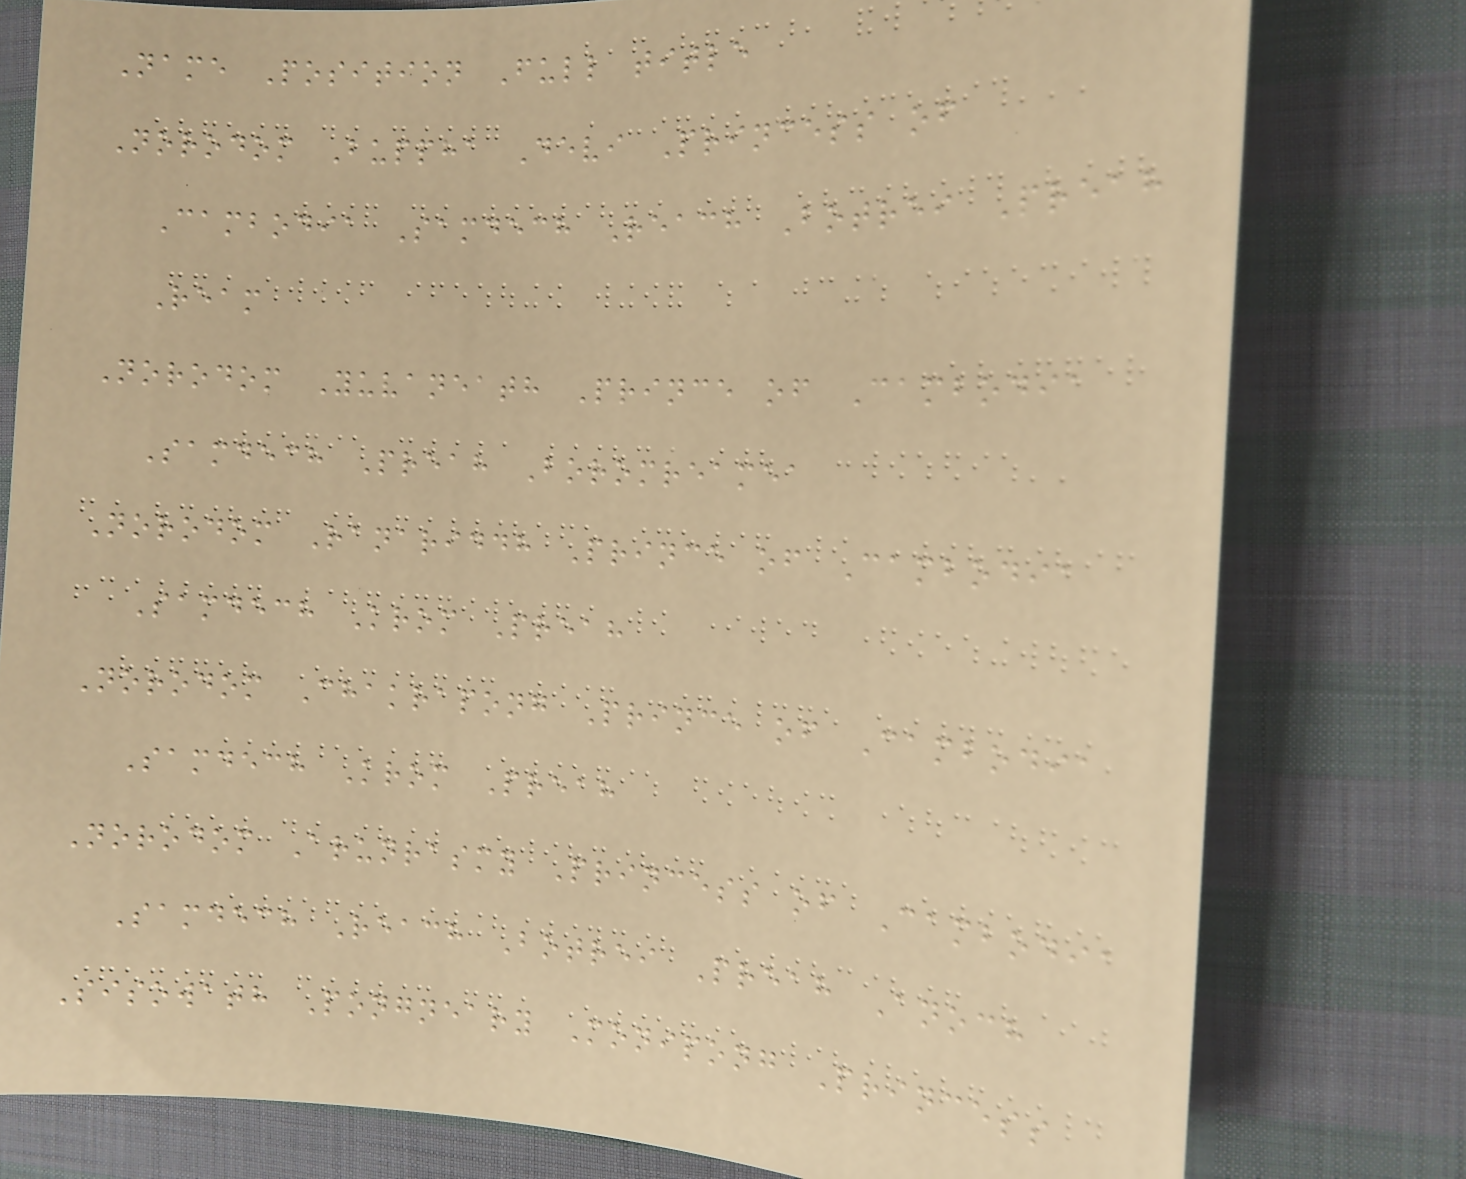Name Position Full title
Norodom Buppha Devi Princess of
Cambodia Samdech Reach Botrei Preah
Ream
Norodom Yuvaneath Prince of Cambodia
Samdech Preah Boromreamea
Norodom Ranariddh Prince of Cambodia
Samdech Krom Preah
Norodom Chakrapong Prince of Cambodia
Samdech Krom Preah
Norodom Arunrasmy Princess of Cambodia
Samdech Reach Botrei Preah Anoch
Sisowath Pongneary Monipong Princess
